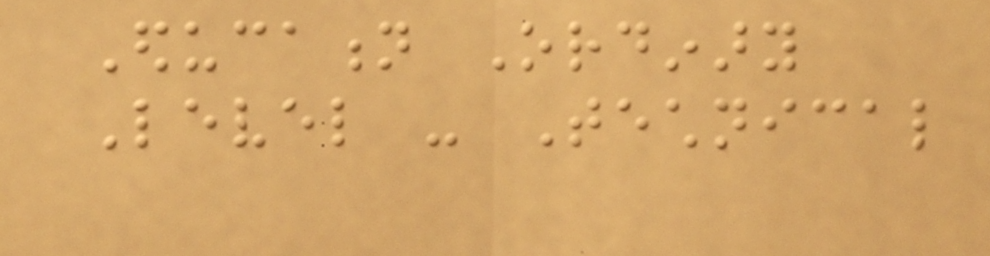Education Ordinary
Level - Technical
